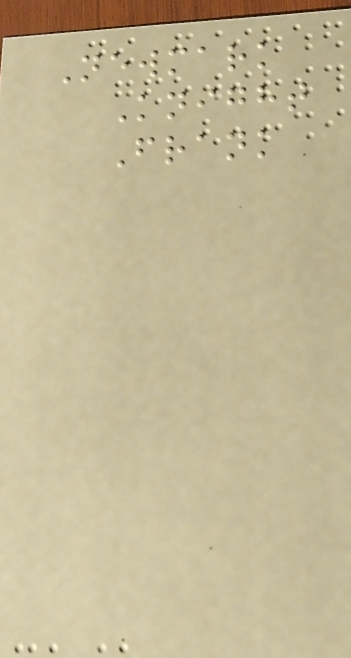Newmark
Knight
Frank
